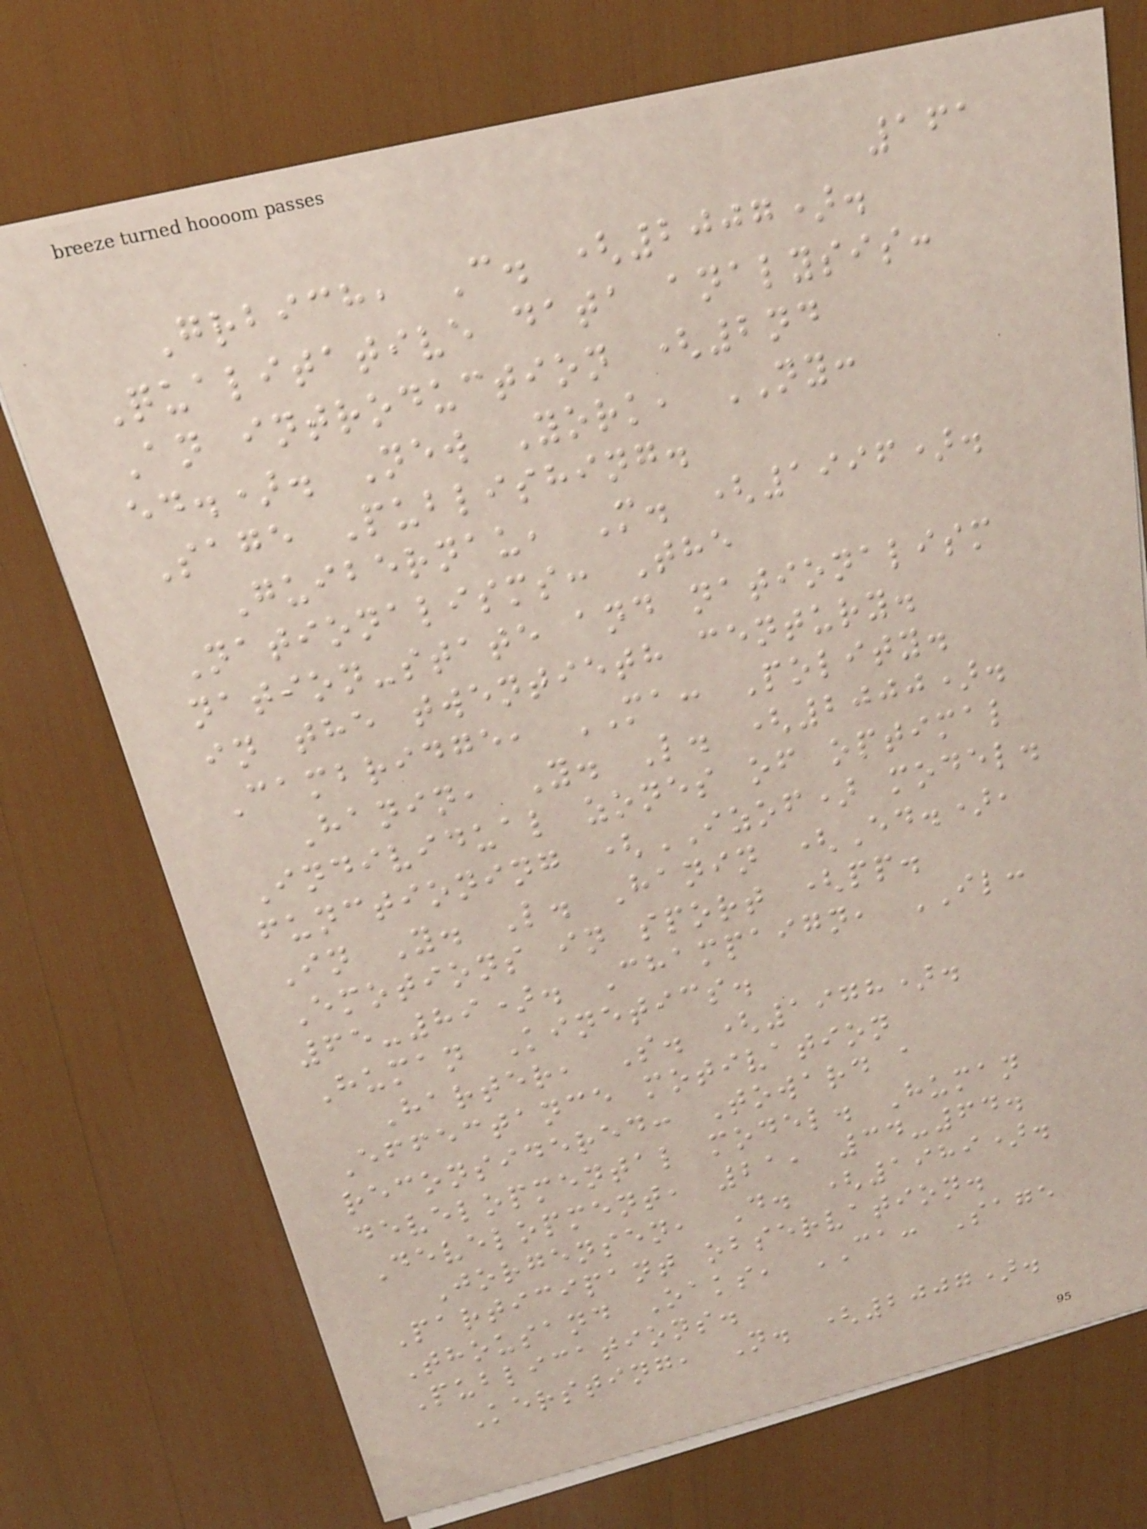161
Grbich, C. (2007).
Qualitative data analysis:
An introduction (2nd
ed.). New York, NY:
Sage Publishing.
Guibernau, M. (1996).
Nationalisms: The
nation-state and nationalism
in the twentieth century.
Cambridge, MA: Polity.
Hanin, Y. L. (2000).
Individual zones of optimal
functioning (IZOF) model.
In Y. L. Hanin (Ed.),
Emotions in sport (pp.
65-89). Champaign, IL:
Human Kinetics.
Harter, S. (1978).
Effectance motivation
reconsidered: Toward a
developmental model. Human
Development, 21, 34-64.
Jorgensen, D. (1989).
Participant observation.
Thousand Oaks, CA: Sage
Publications.
Kersting, N. (2007).
